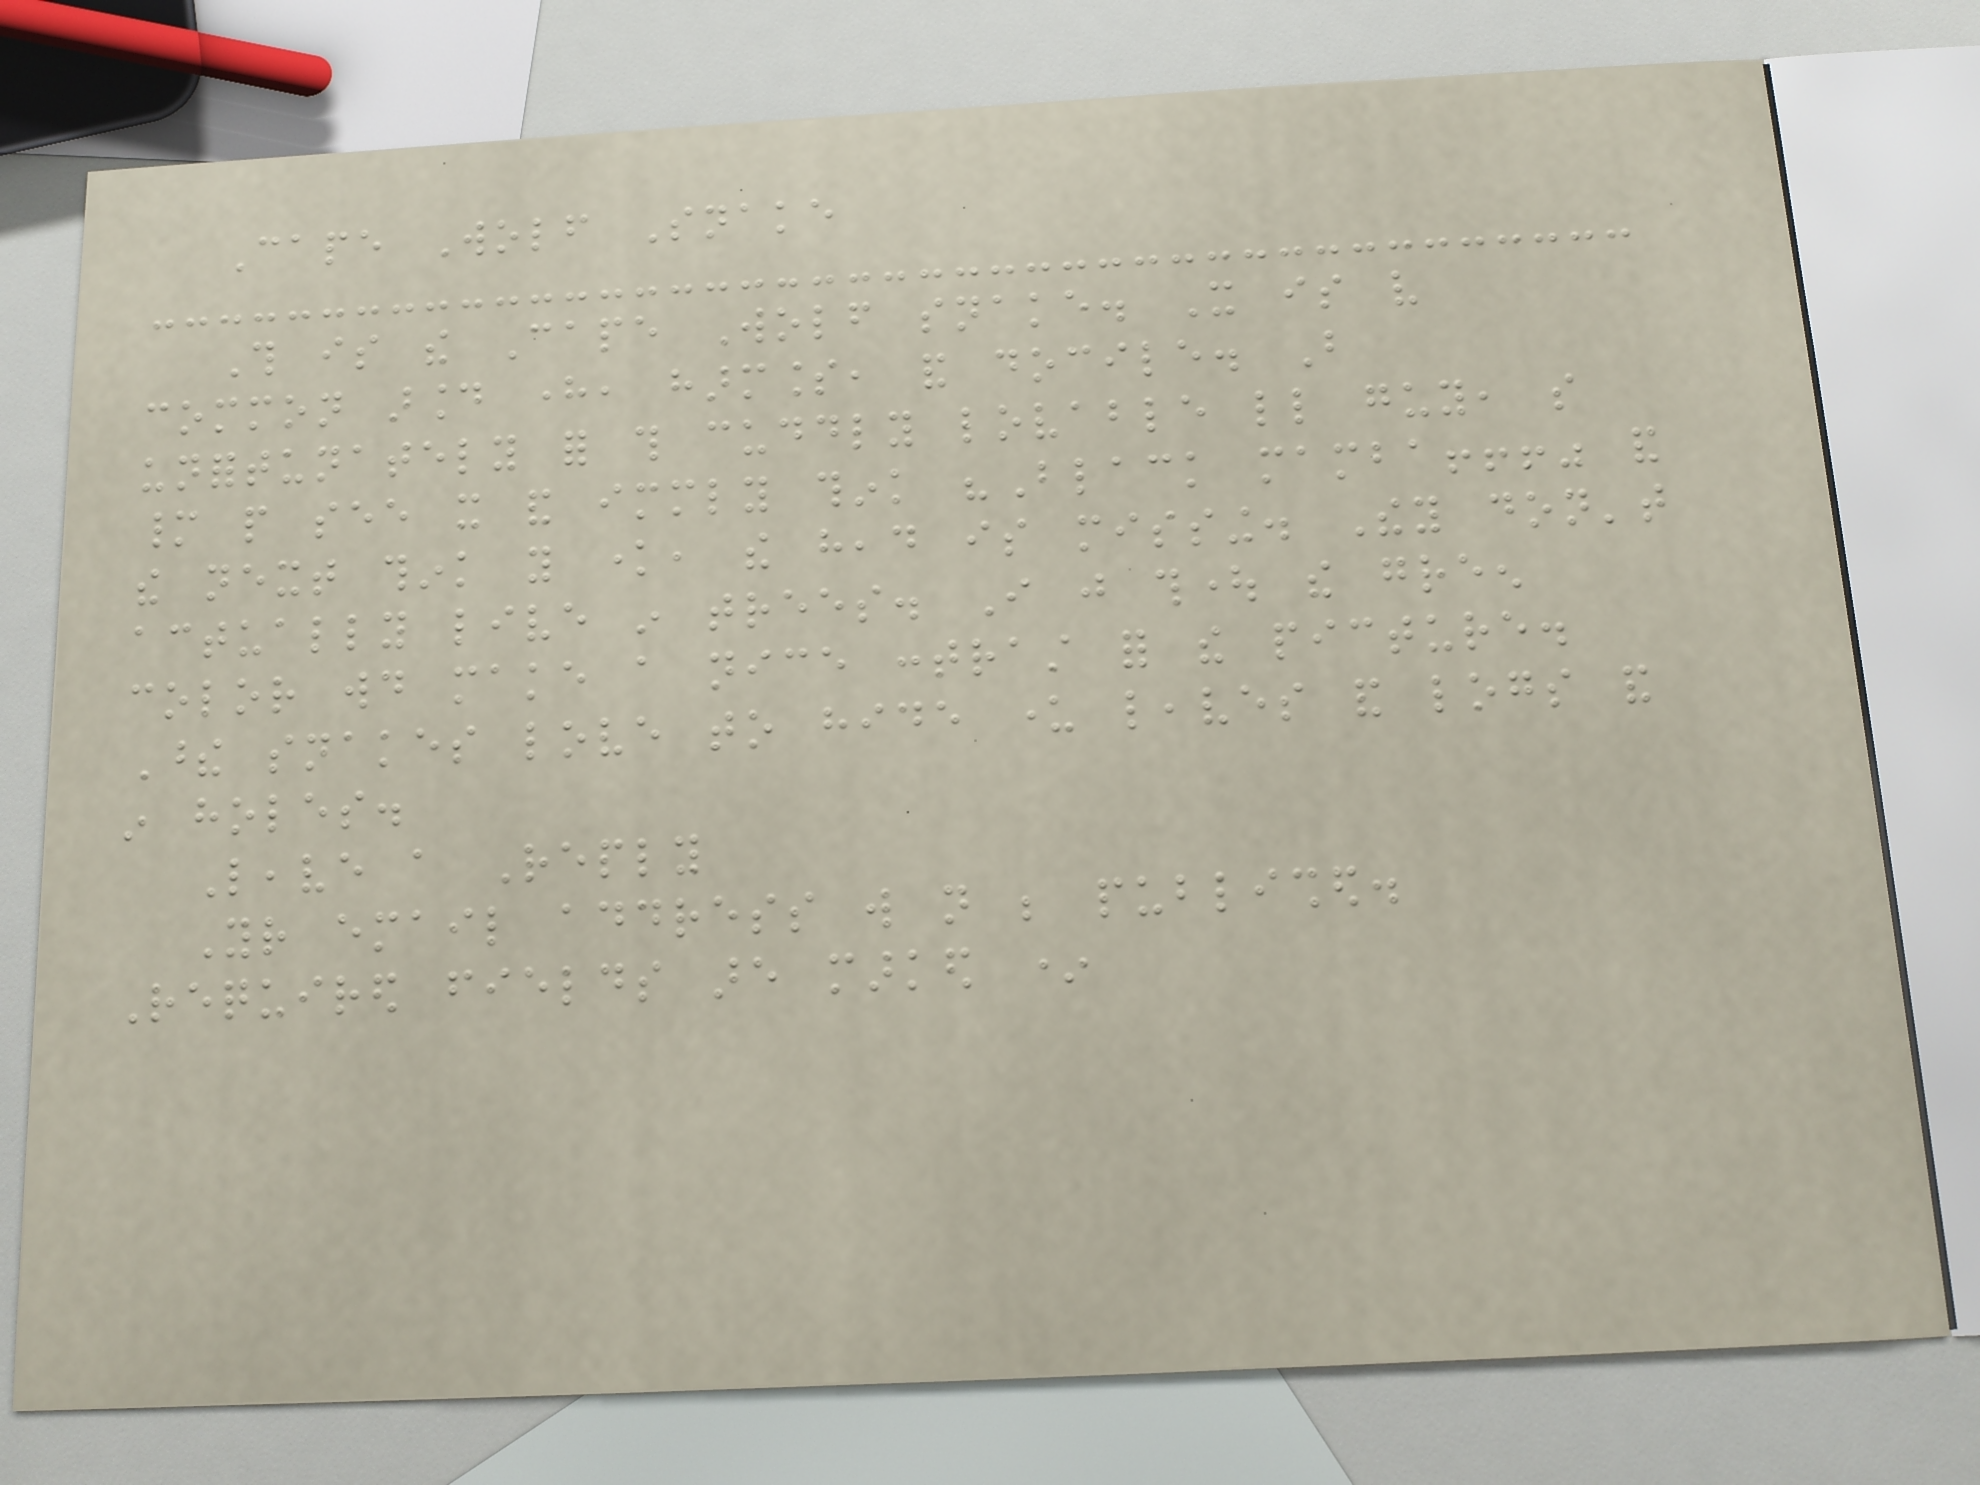Cape Wolf Snake
This is the Cape Wolf snake. It is very
common around here, harmless, and docile. But
unfortunately for this cuddly lovable little guy, so
many people see it and immediately think "Black mamba!!!" and
the next think you know, the head is missing. They don't
actually live in trees. I just thought the green
color would make a nice contrast for the picture.
These snakes love to hide under leaves and logs and
in holes.
Leave a Reply
Your email address will not be published.
Required fields are marked *
